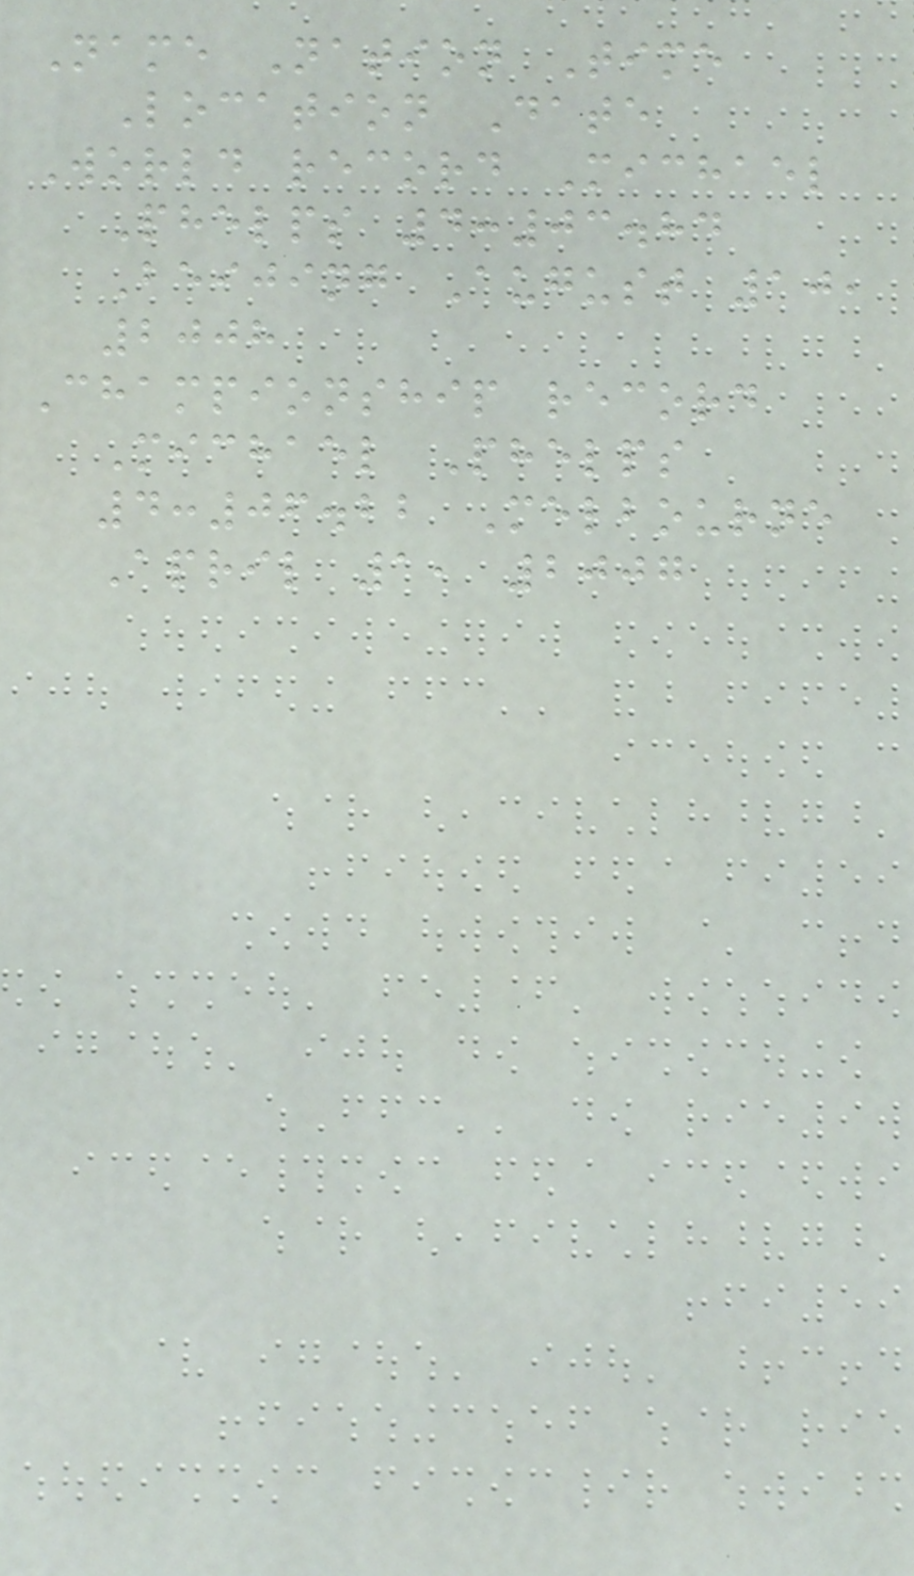Name Nation Time
Location Date
World record Michael
Phelps 4:03.84
Beijing August 10,
2008
Championship record
Michael Phelps
4:06.22 Melbourne
April 1, 2007
